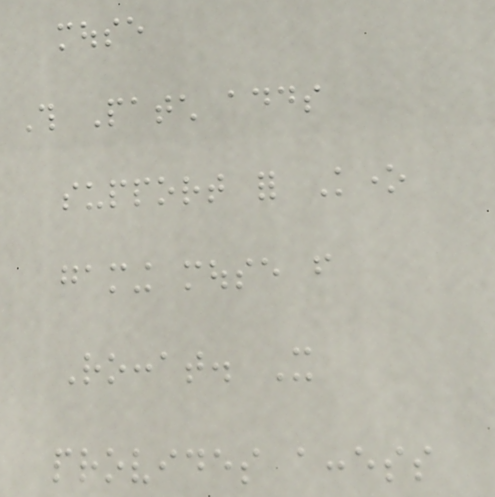mouse
This Patch adds
support for Kone
gaming mouse from
Roccat. It
provides access
